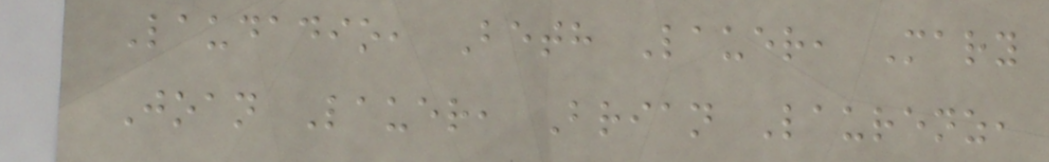Laudadio, Beth Lauer, Mary
Joan Lauer, Brian Laurenz,
